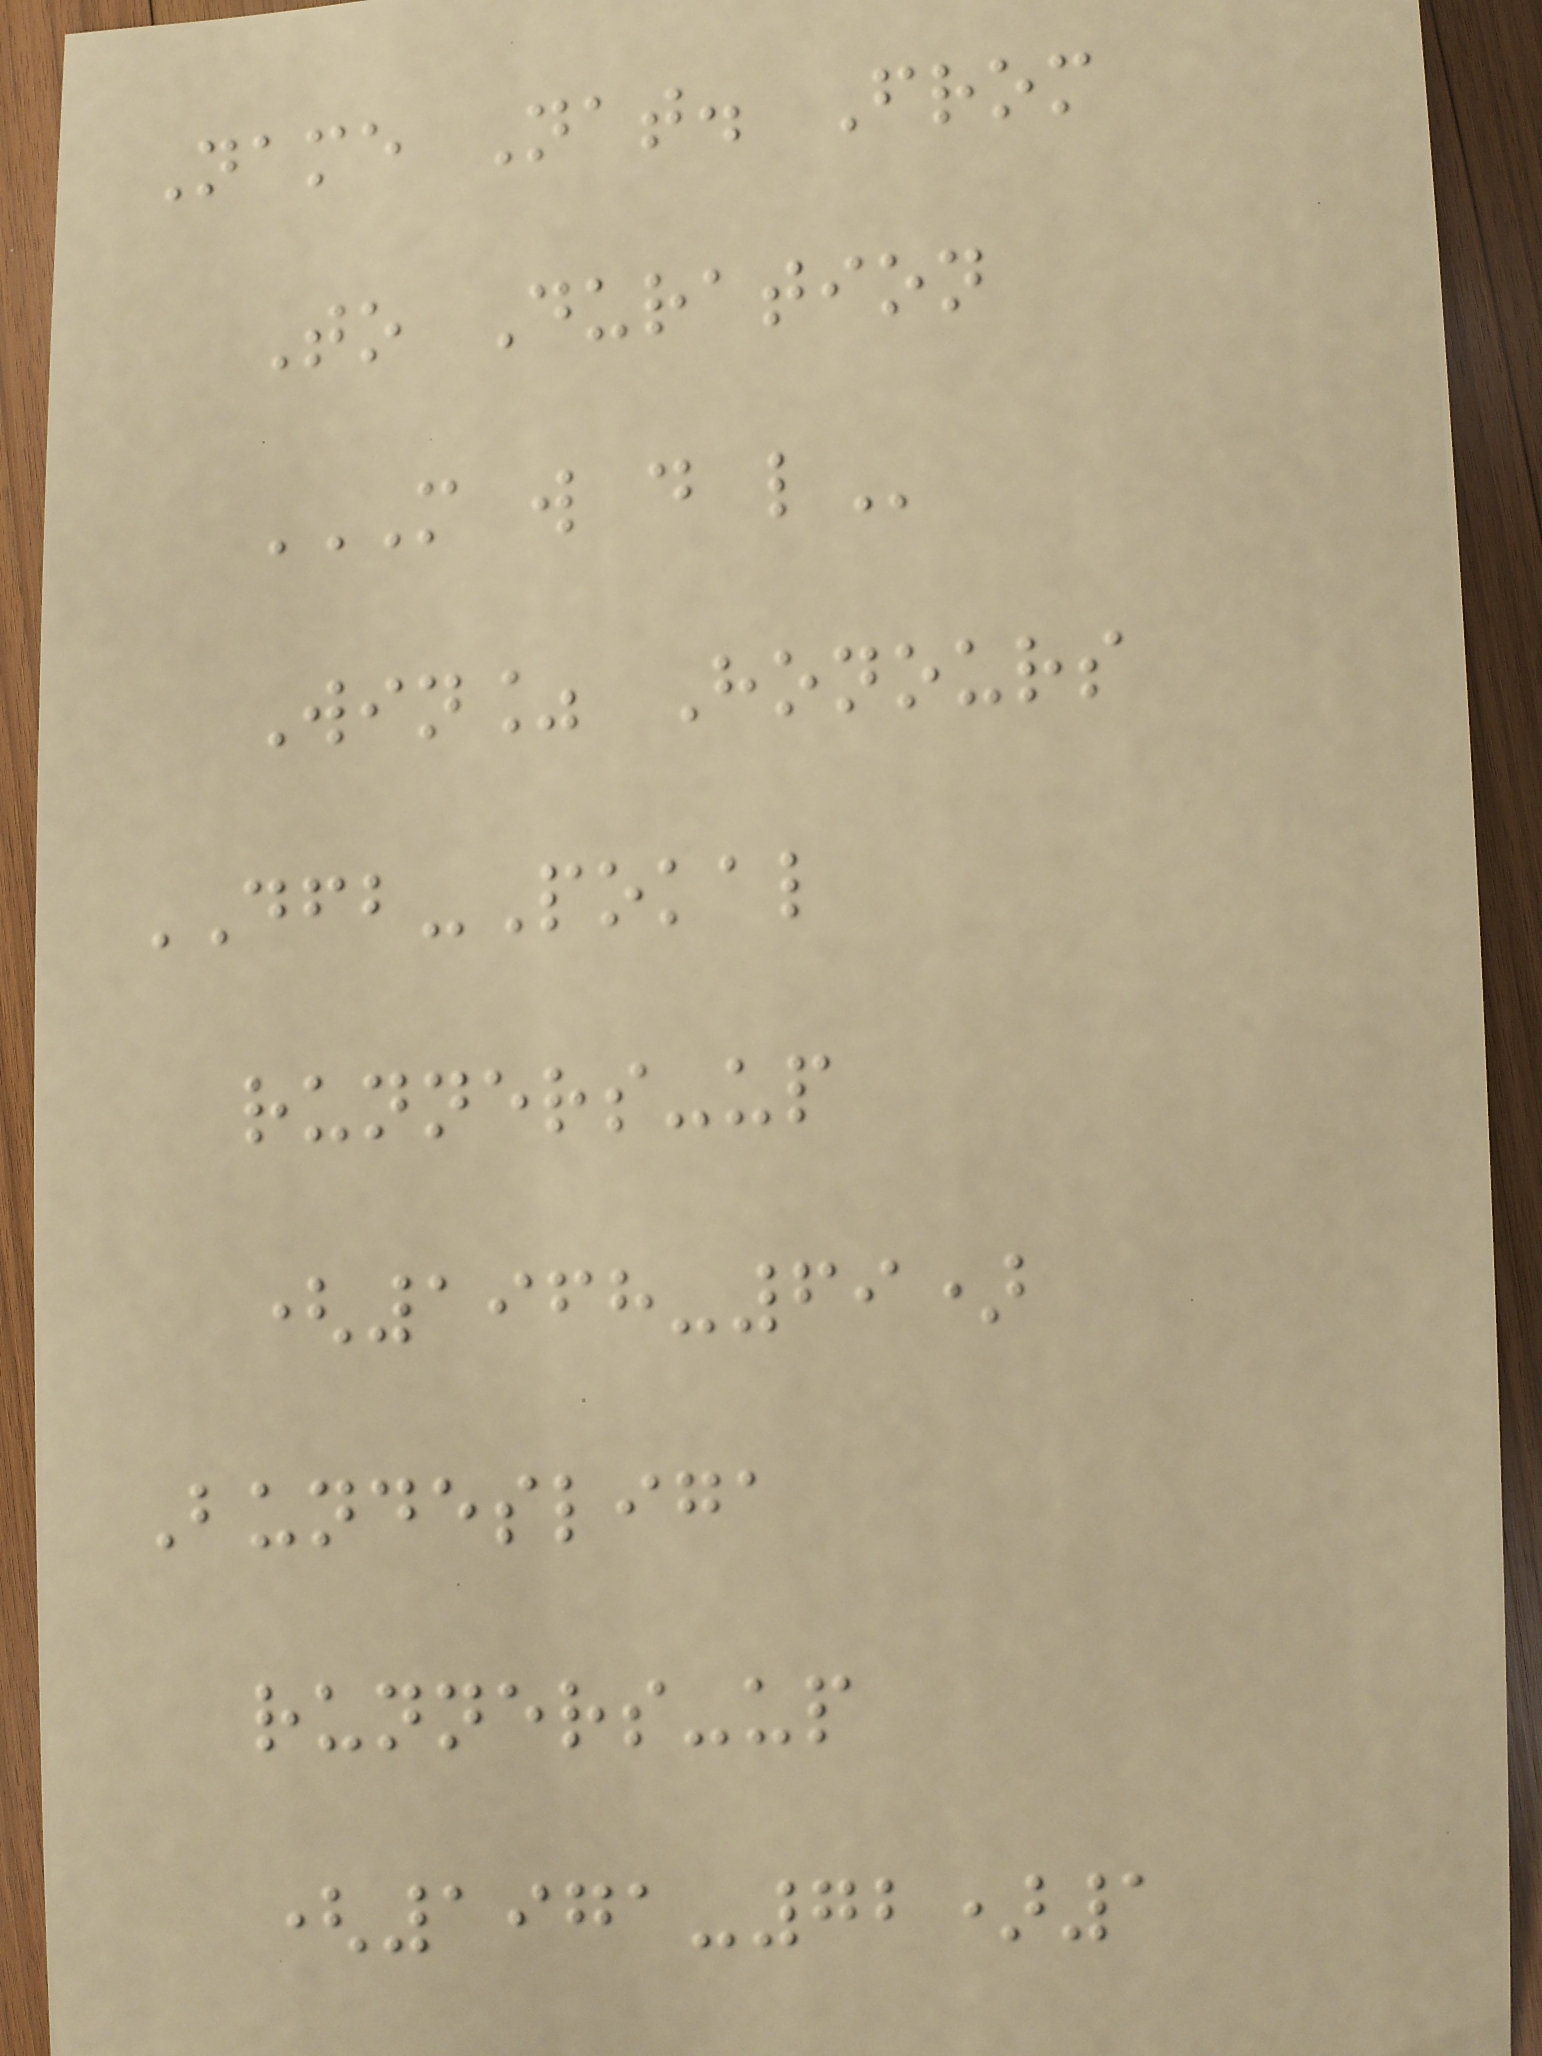Name Nat. From
To Duration
M W D L
Win% Honours
DFB-Pokal
runners-up
(1968-69)
Bundesliga
runners-up
(1971-72)1
